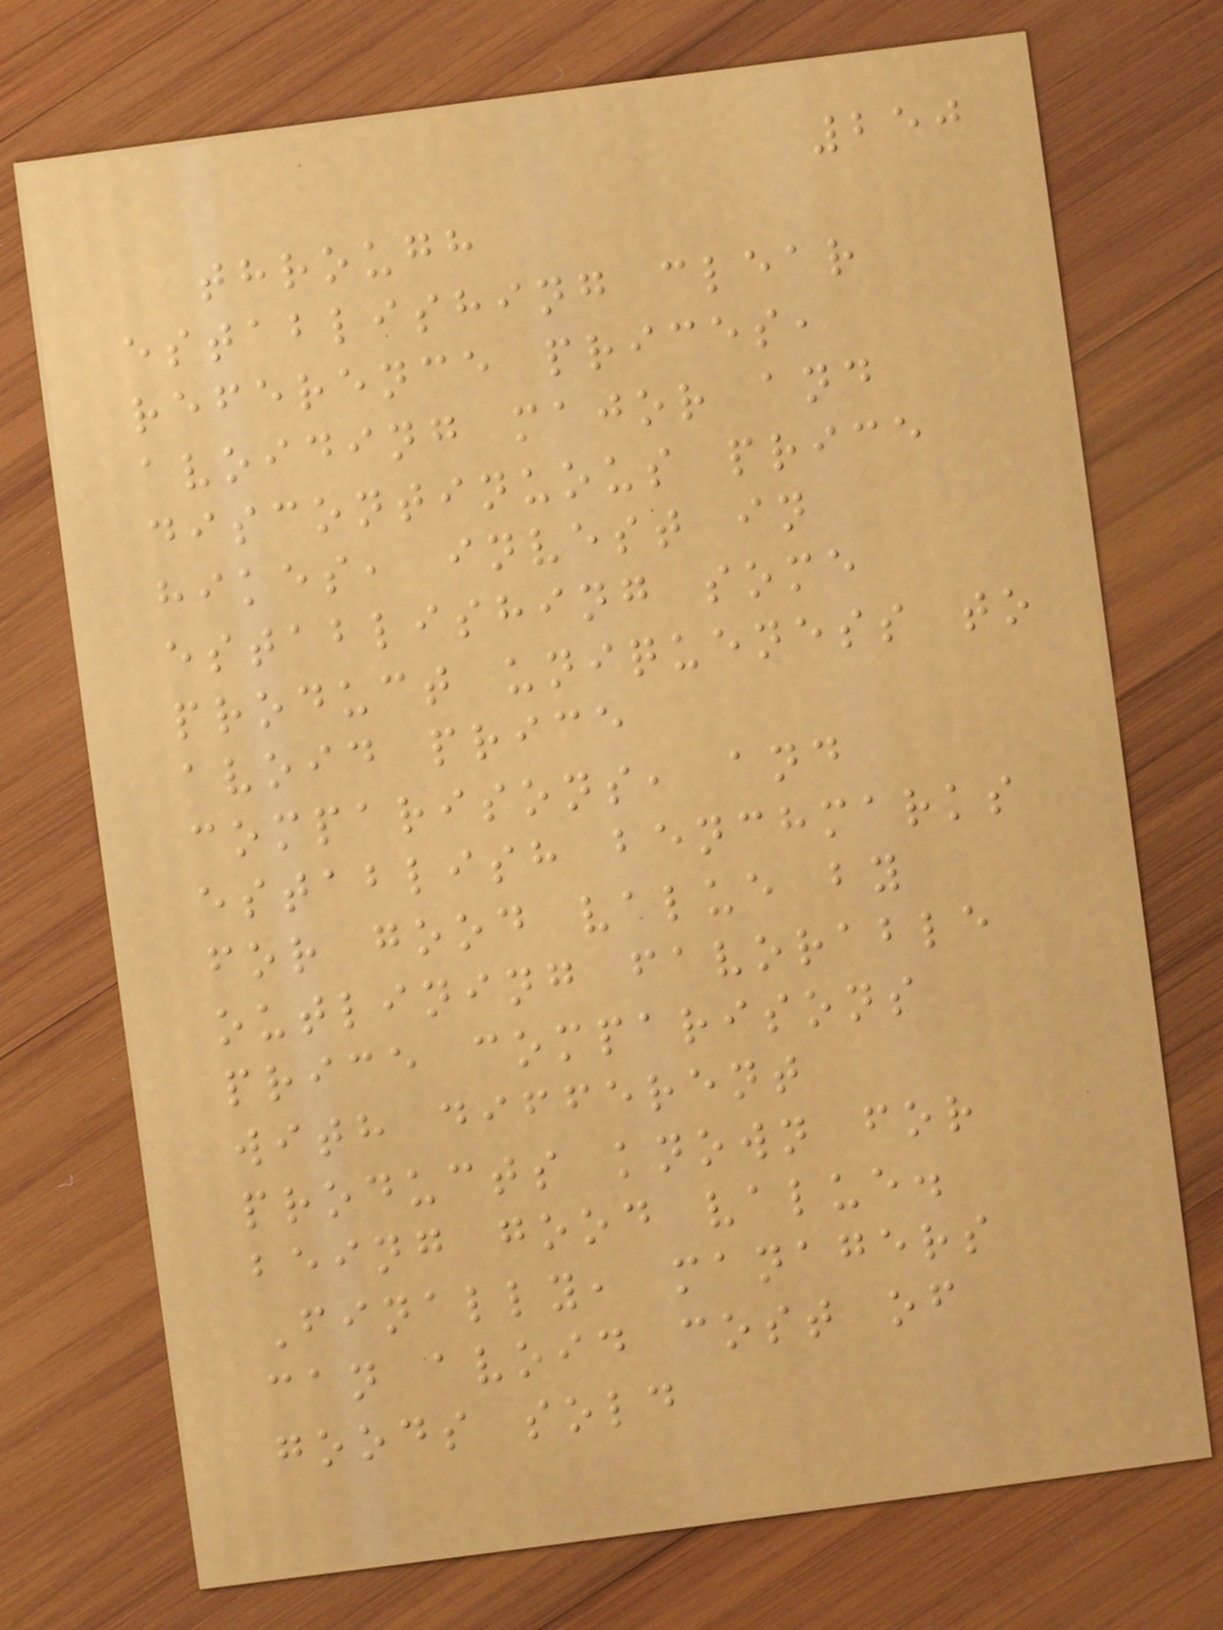250
through
establishing clear
reference prices,
avoiding major and
discontinuous price
hikes, invest in
establishing some
product uniqueness to
avoid price
comparisons, and
establish benchmarks
for good value by
outlining favorable
price comparisons
with different
products known for
being good value.
Finally, managers
can avoid cost of
goods sold
